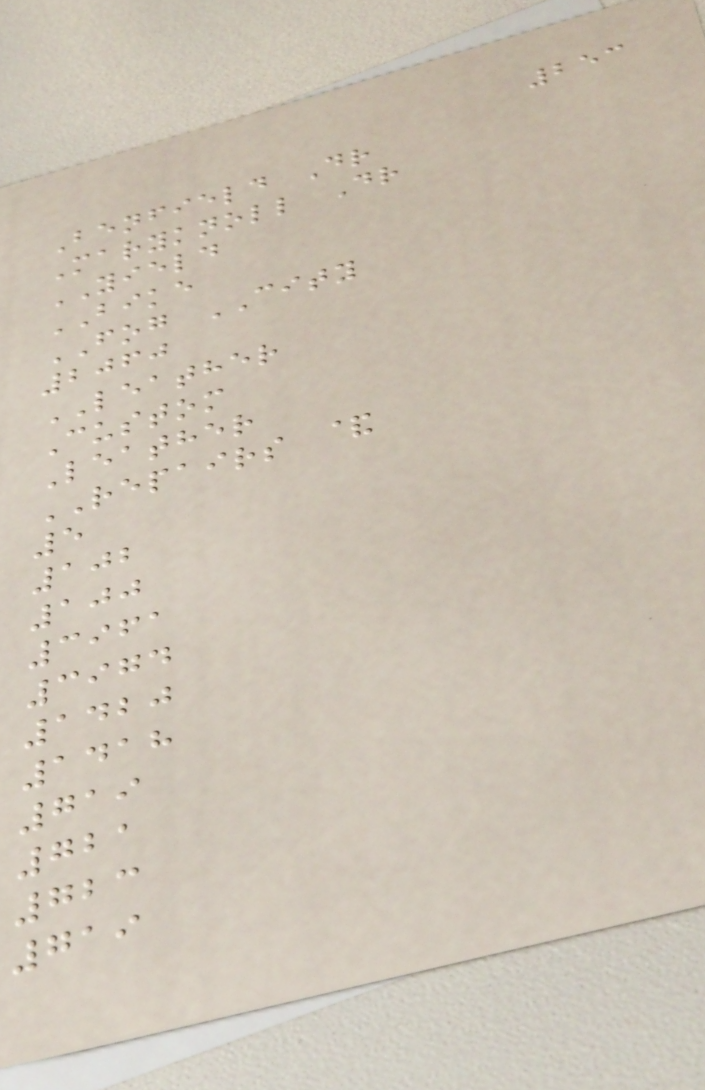253
Benfield Dr
Maryknoll Dr
YIELD
BIKE
FOG CITY
2060
LEATHER
Custom
Leather
REPAIRS &
5
102
100
3961
3974
1420
1418
719
721
723
719
